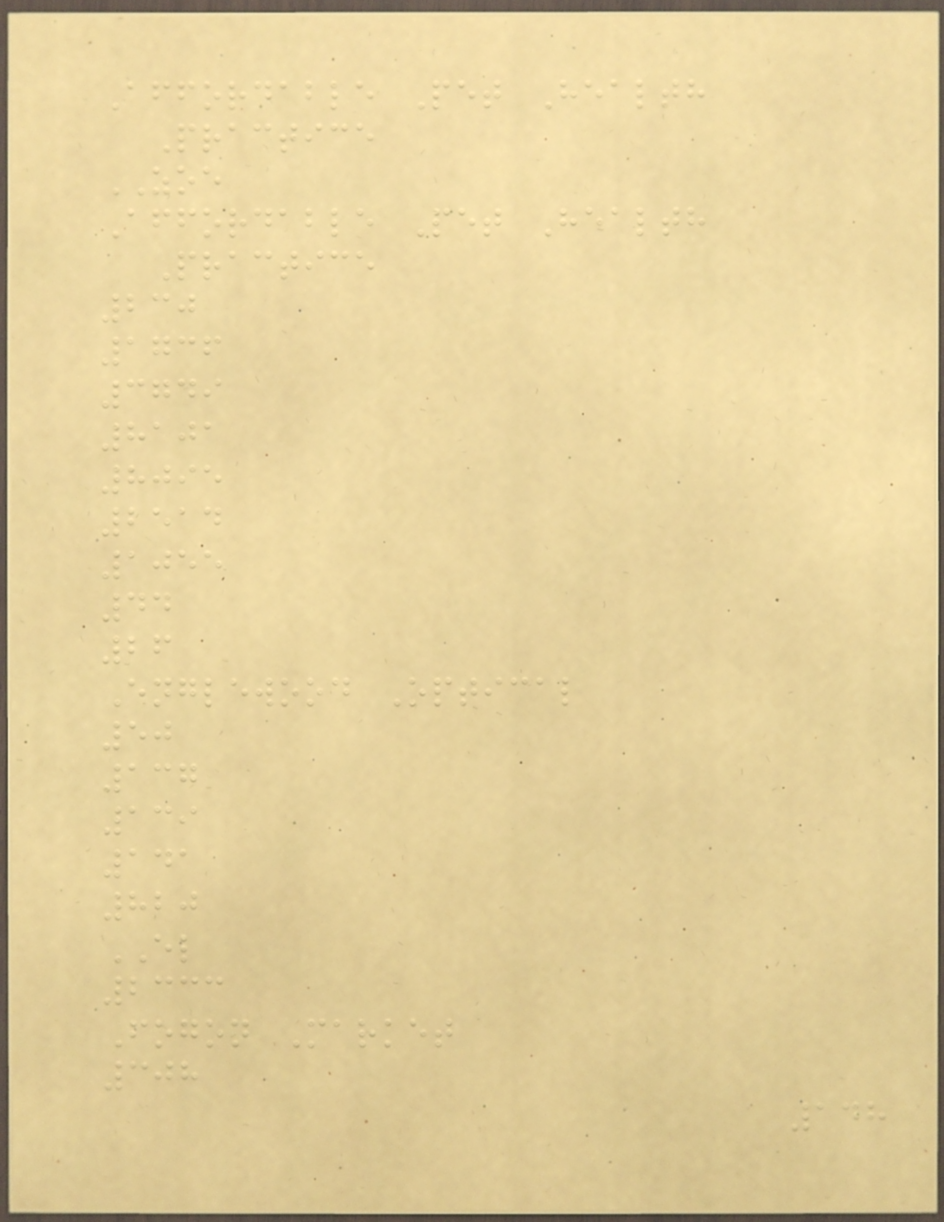Affordable Pet Health
Practice
ZOE
Affordable Pet Health
Practice
230
1736
3749
8101
8095
2514
1055
44
26
Englewood Optical
50
137
139
141
820
EL
2333
Fogon Market
308
148
